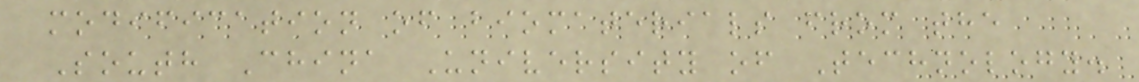modification of biomaterials from the
South China University of Technology.
